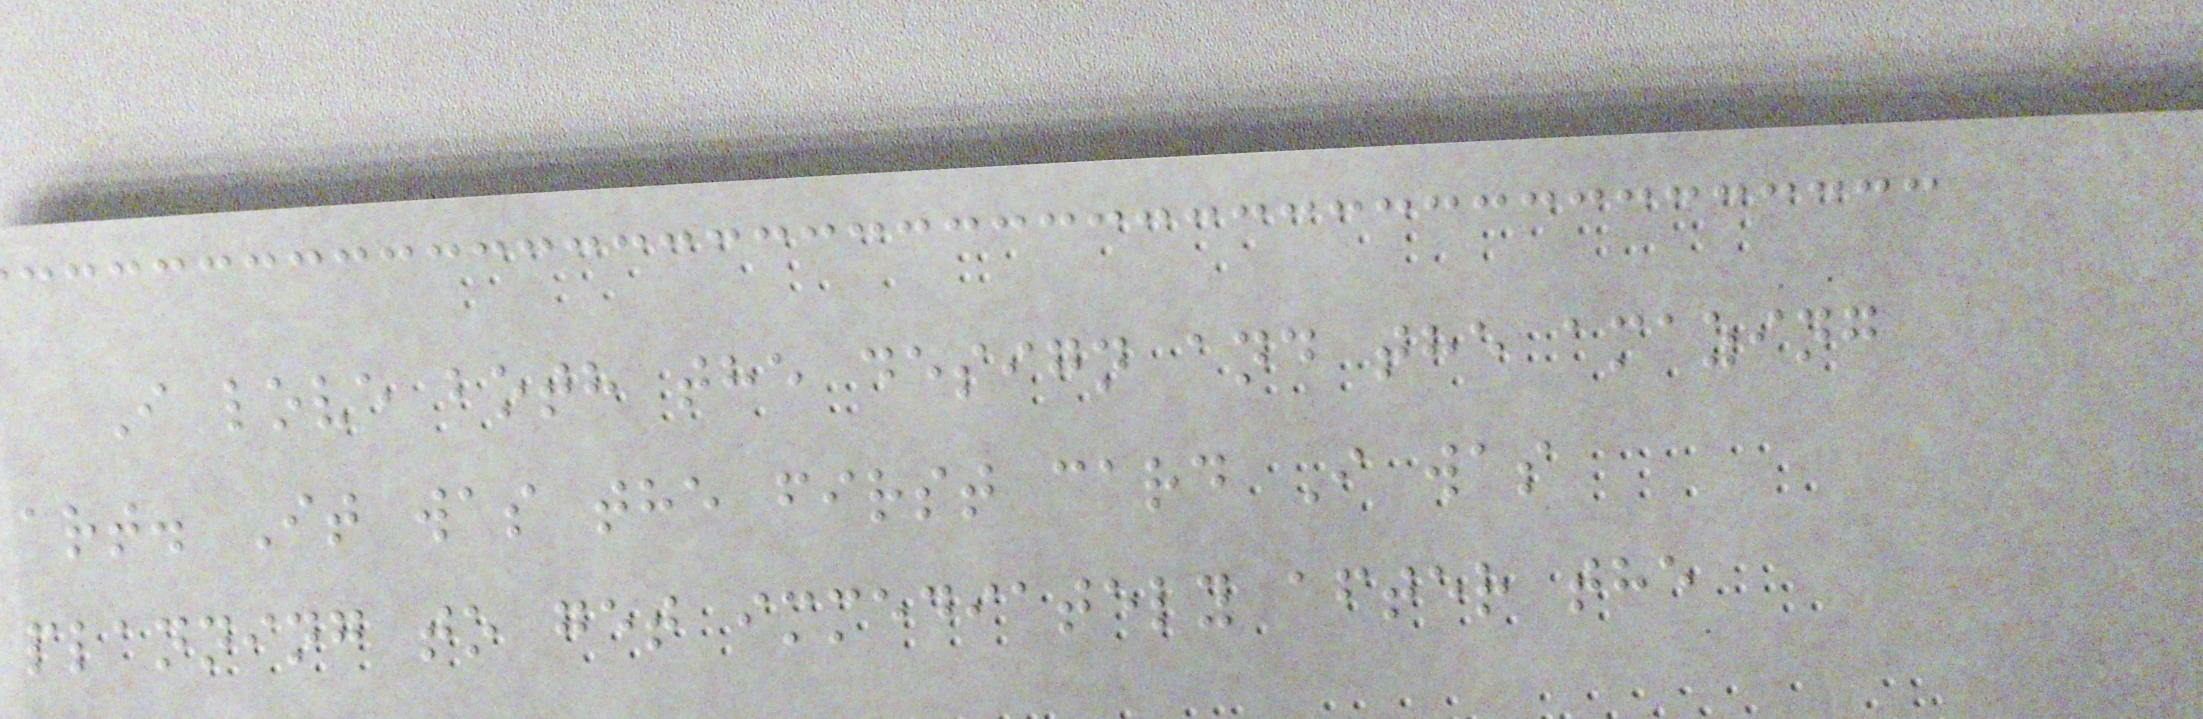I love both the design and the amazing
art. It was the first card I was
planning to get immediately after the
